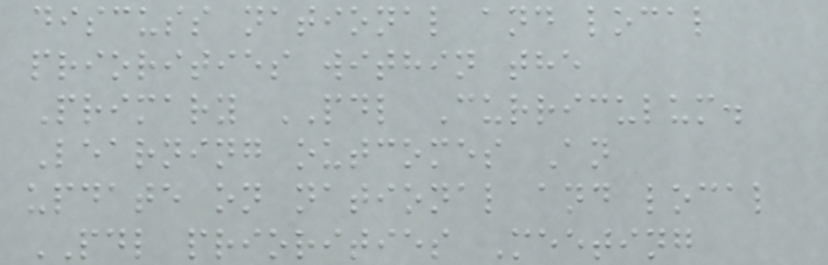discuss national and local
priorities within the
Primary PDL Curriculum.
Learning outcomes An
update on national and local
PDL priorities Meeting
